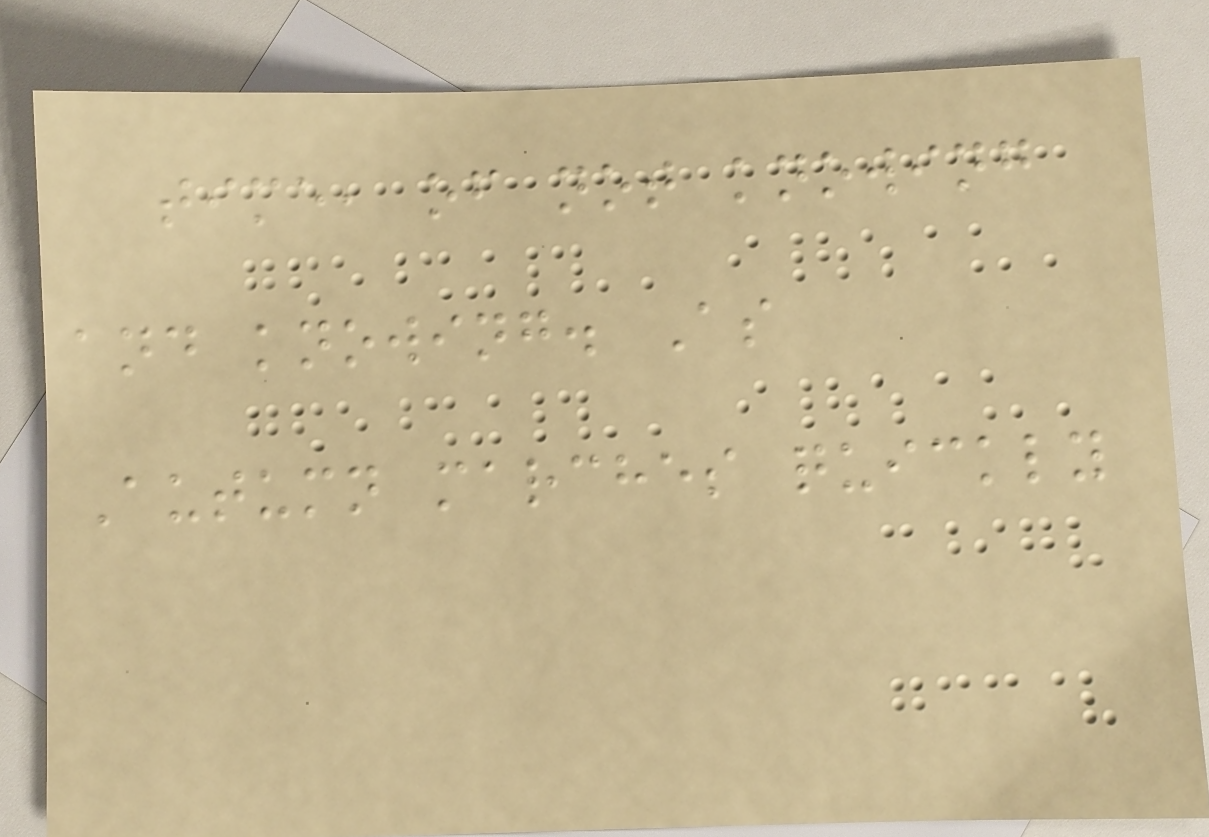time, of not knowing
and knowing. As
Autumn marches quickly
